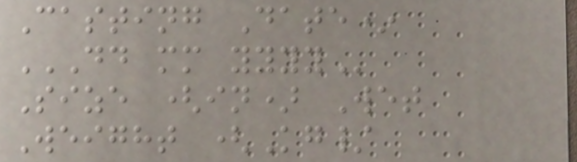Casting Date*
DD MM YYYY
Size (in) Wet
Weight (Kg/
